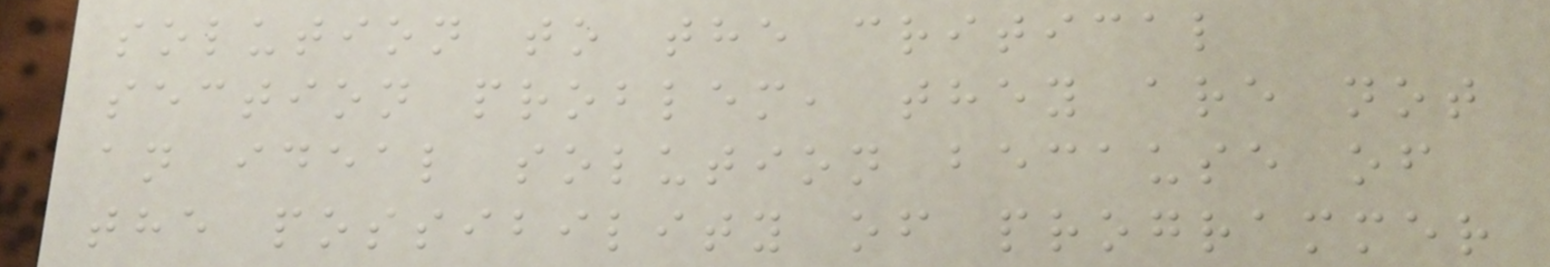solution to the critical
section problem, they are not
an ideal solution because of
the possibility of programmer
